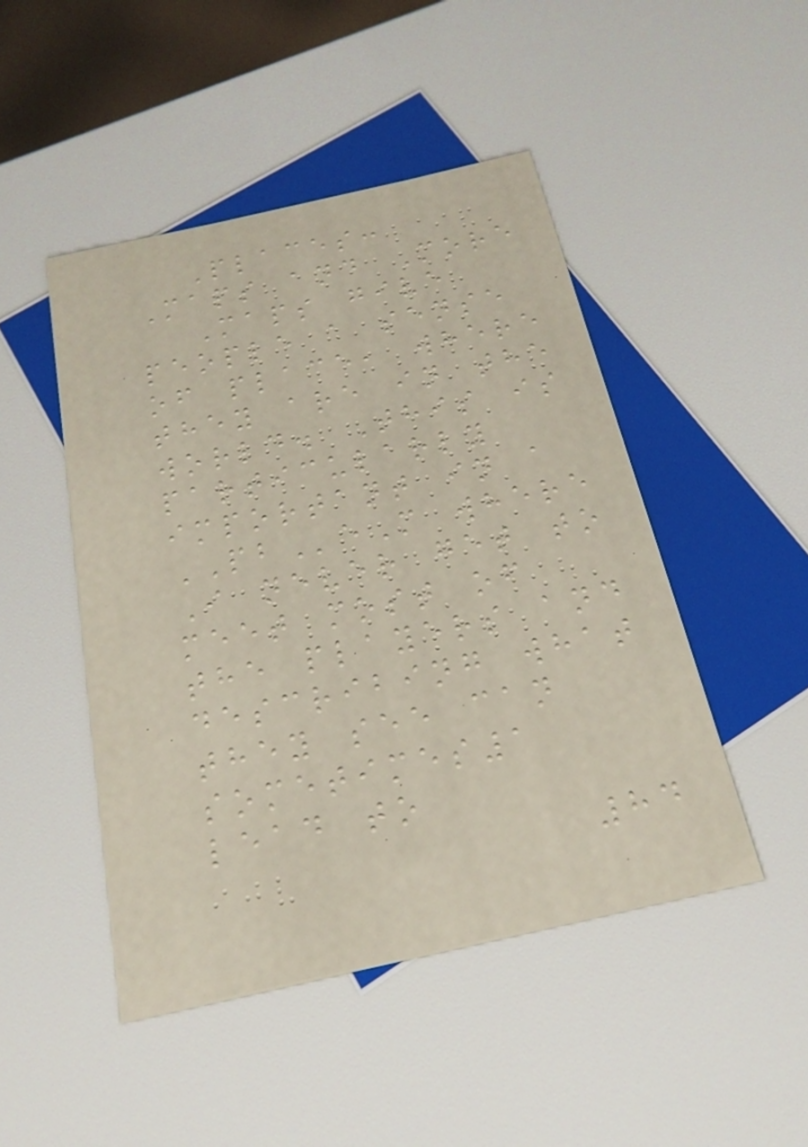Places:
Maps and More
Maps give
people a sense
of place, where
they are in the
world. This is
particularly
important in a
PBeM where
I never get to
meet most of
the players and
describing what
they see can
sometimes1
lead to
84
